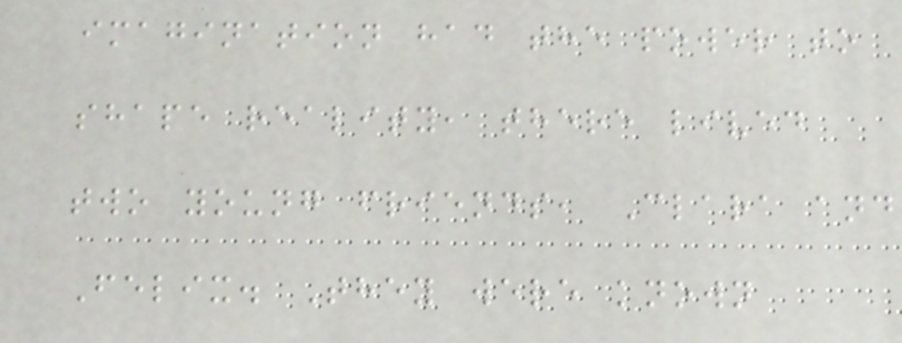imagination had the power to
shape reality, there lived
two young friends, Clara and
Felix. They were known
